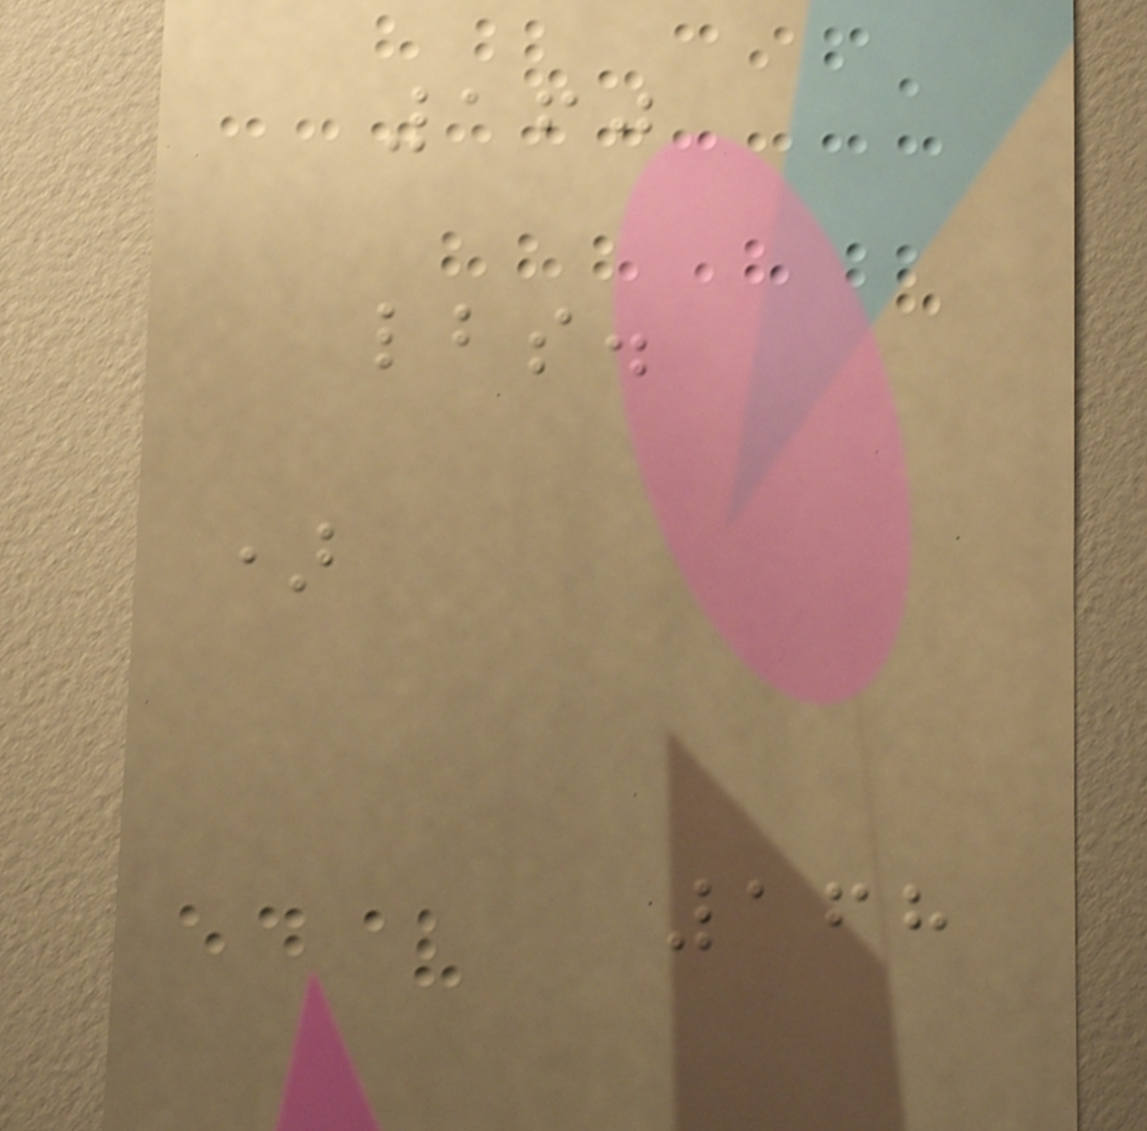160
lbs.
)
168
